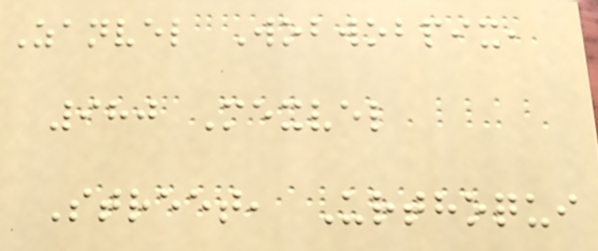Zanvel Wobwobpix,
980 Mexvel
Street, Urthoqui
